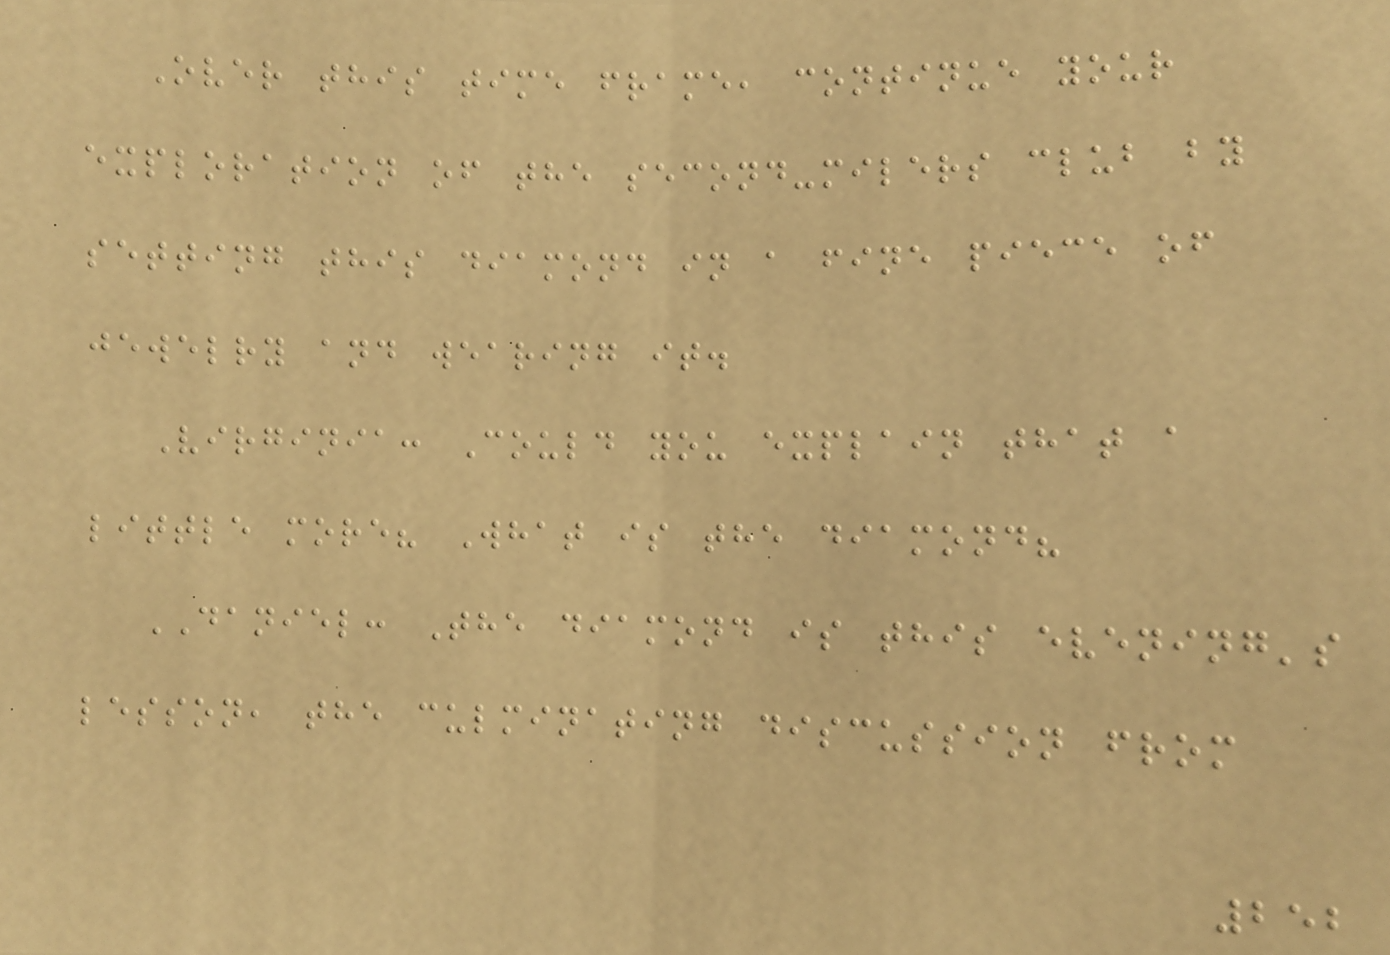Over this time frame, continue your
exploration of the second-milers club by
setting this diamond in a fine piece of
jewelry and wearing it.
Virginia: Could you explain that a
little more? What is the diamond?
DANIEL: The diamond is this evening's
lesson, the culminating discussion from
252
